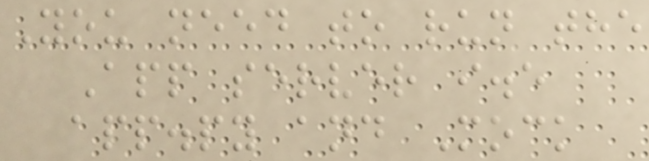You need to run the
App server i.e
app.py and Mock
